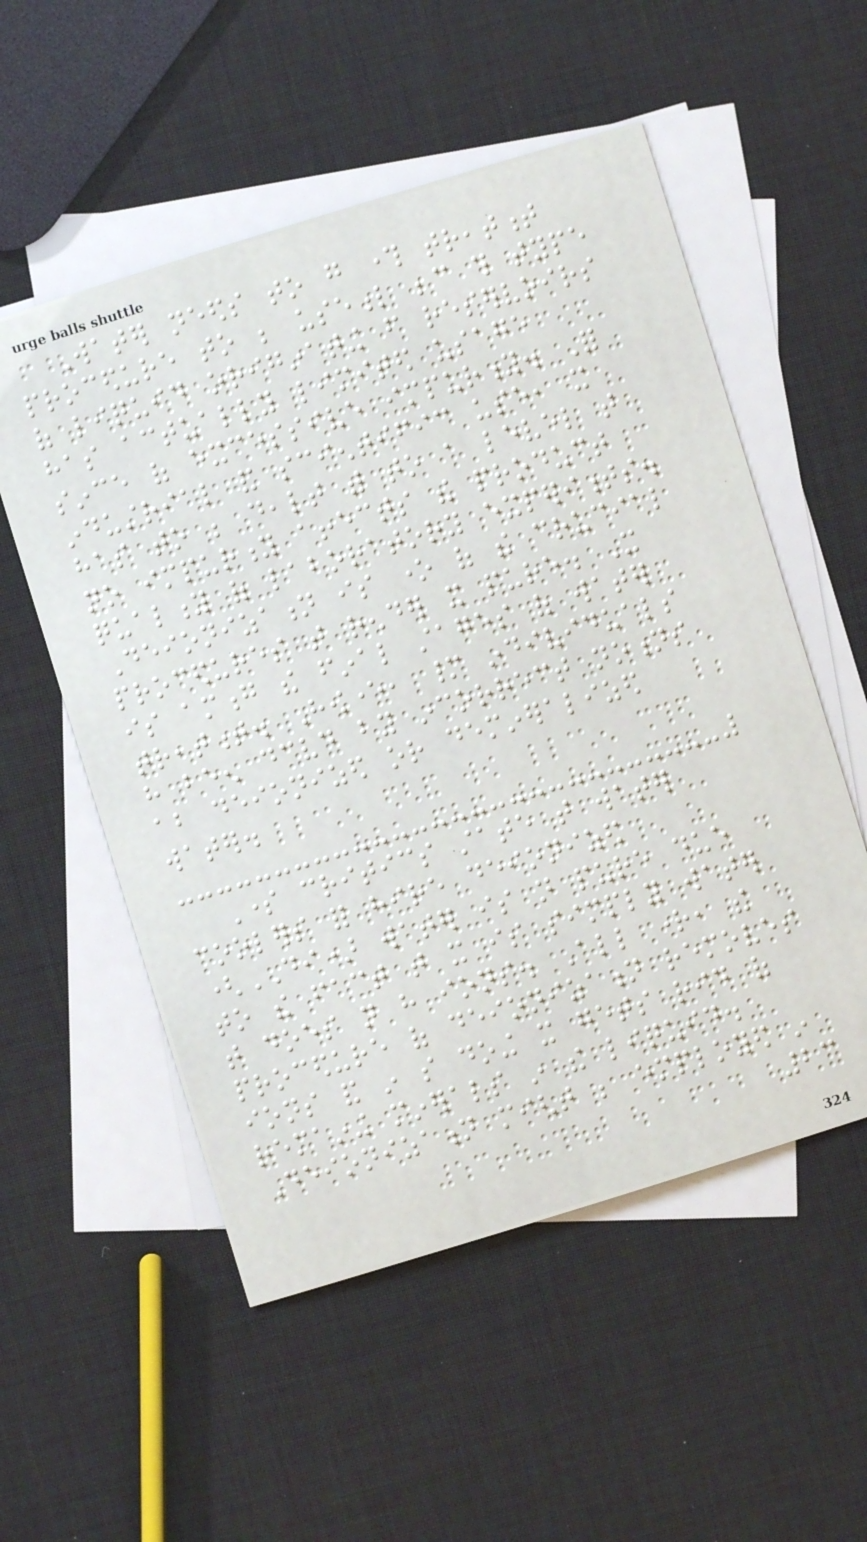Water needs to go through treatment
procedure to be useful because this type
of liquid originating from reservoirs
has actually limited usage
since of excessive impurity. For
industrial and scientific use, it
has to be dealt with to a level that
no impurity affects the product
quality of laboratory experiments.
Deionization is one of the crucial
procedures that render it pure. It
is among the final stages of water
treatment. However, many individuals
have been deceived by incorrect notions
about deionized or demineralized
water.
Some critics state that water
coolers for hire deionized
(DI) water is not pure due
to the fact that it is simply water
that does not have ions. All right, the
procedure of deionization removes
ions and in so doing it gets rid of
remaining minerals in the liquid.
Deionization might be employed in
23
